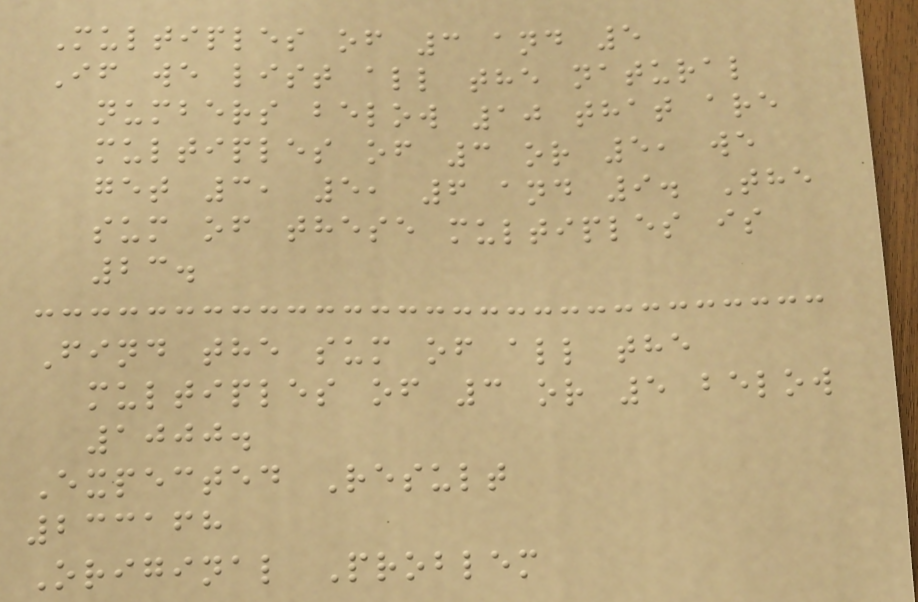Multiples of 3 and 5
If we list all the natural
numbers below 10 that are
multiples of 3 or 5, we
get 3, 5, 6 and 9. The
sum of these multiples is
23.
Find the sum of all the
multiples of 3 or 5 below
1000.
Expected Result
233168
Original Problem
